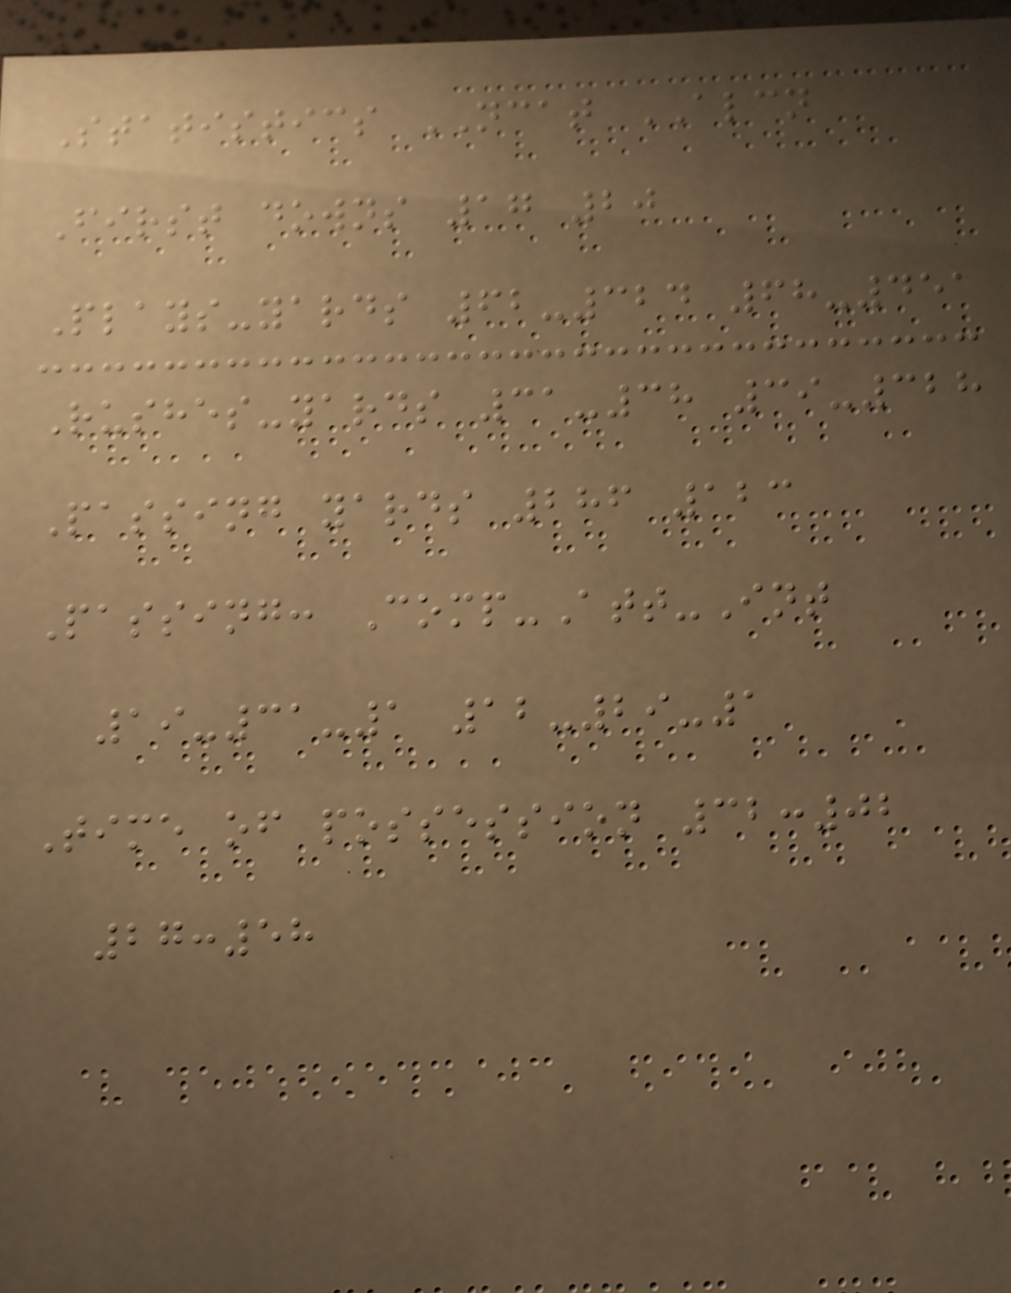Statistics NCAT ALCN
First downs 17 20
Plays-yards 62-324 68-451
Rushes-yards 31-38 39-328
Passing yards 286 123
Passing: Comp-Att-Int
19-31-1 12-29-1
Time of possession 32:02
27:58
